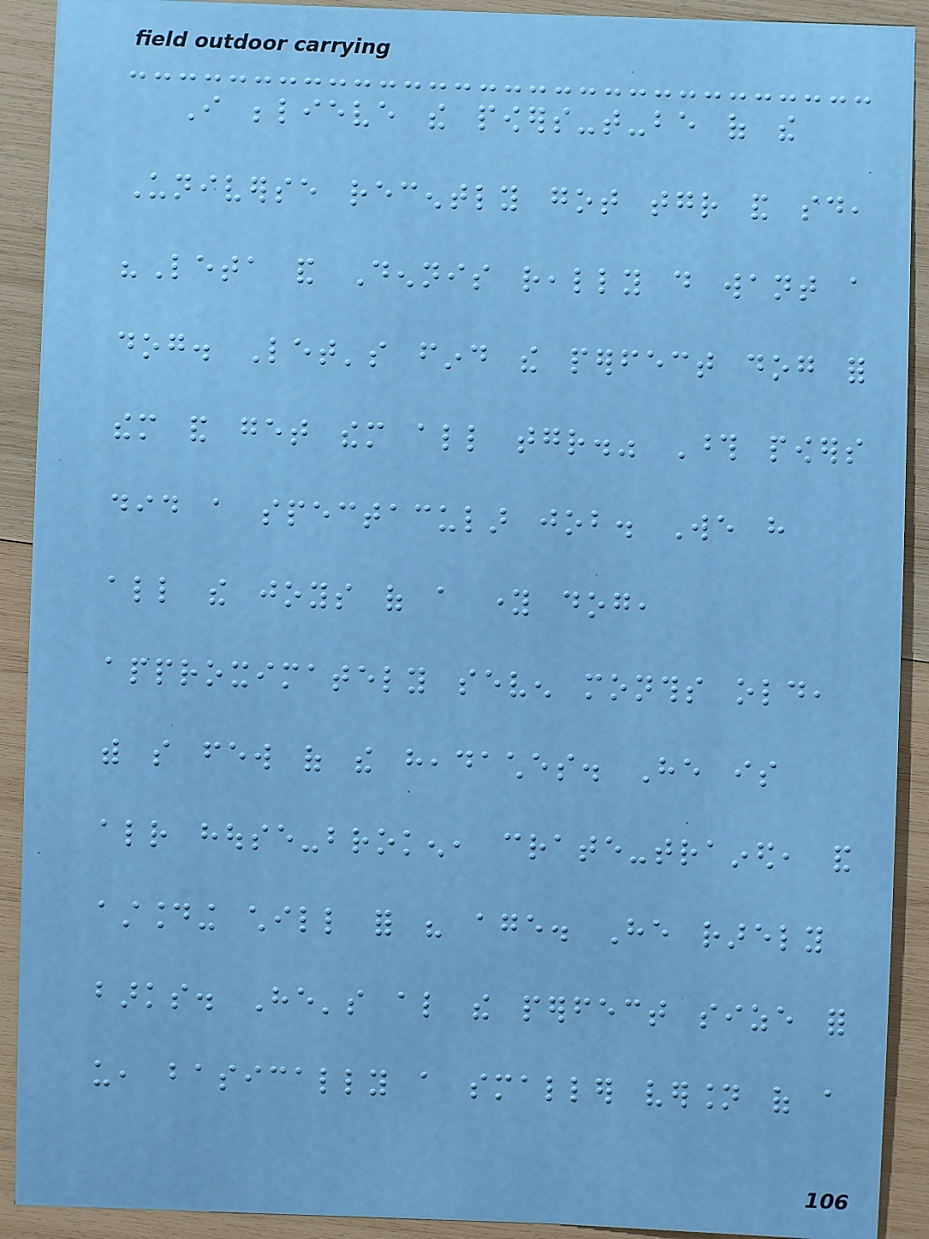I believe the powers-that-be of the
Universe recently got together and said,
"Leta and Dennis really do want a
dog. Let's find the perfect dog for
them and get them all together." Those powers
did a spectacular job. We have
all the joys of a young dog,
approximately seven months old,
with so few of the headaches. He is
already house-broken, crate-trained, and
astounding chill for his age. He rarely
barks. He's also the perfect size for
us, basically a smaller version of a
